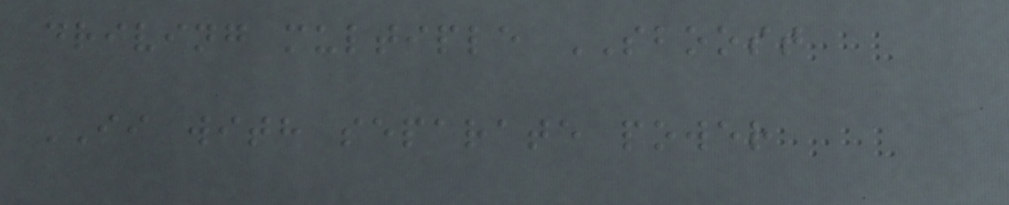driving multiple SBOOST
II with separate power
